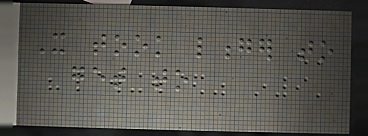It took longer to
get to
